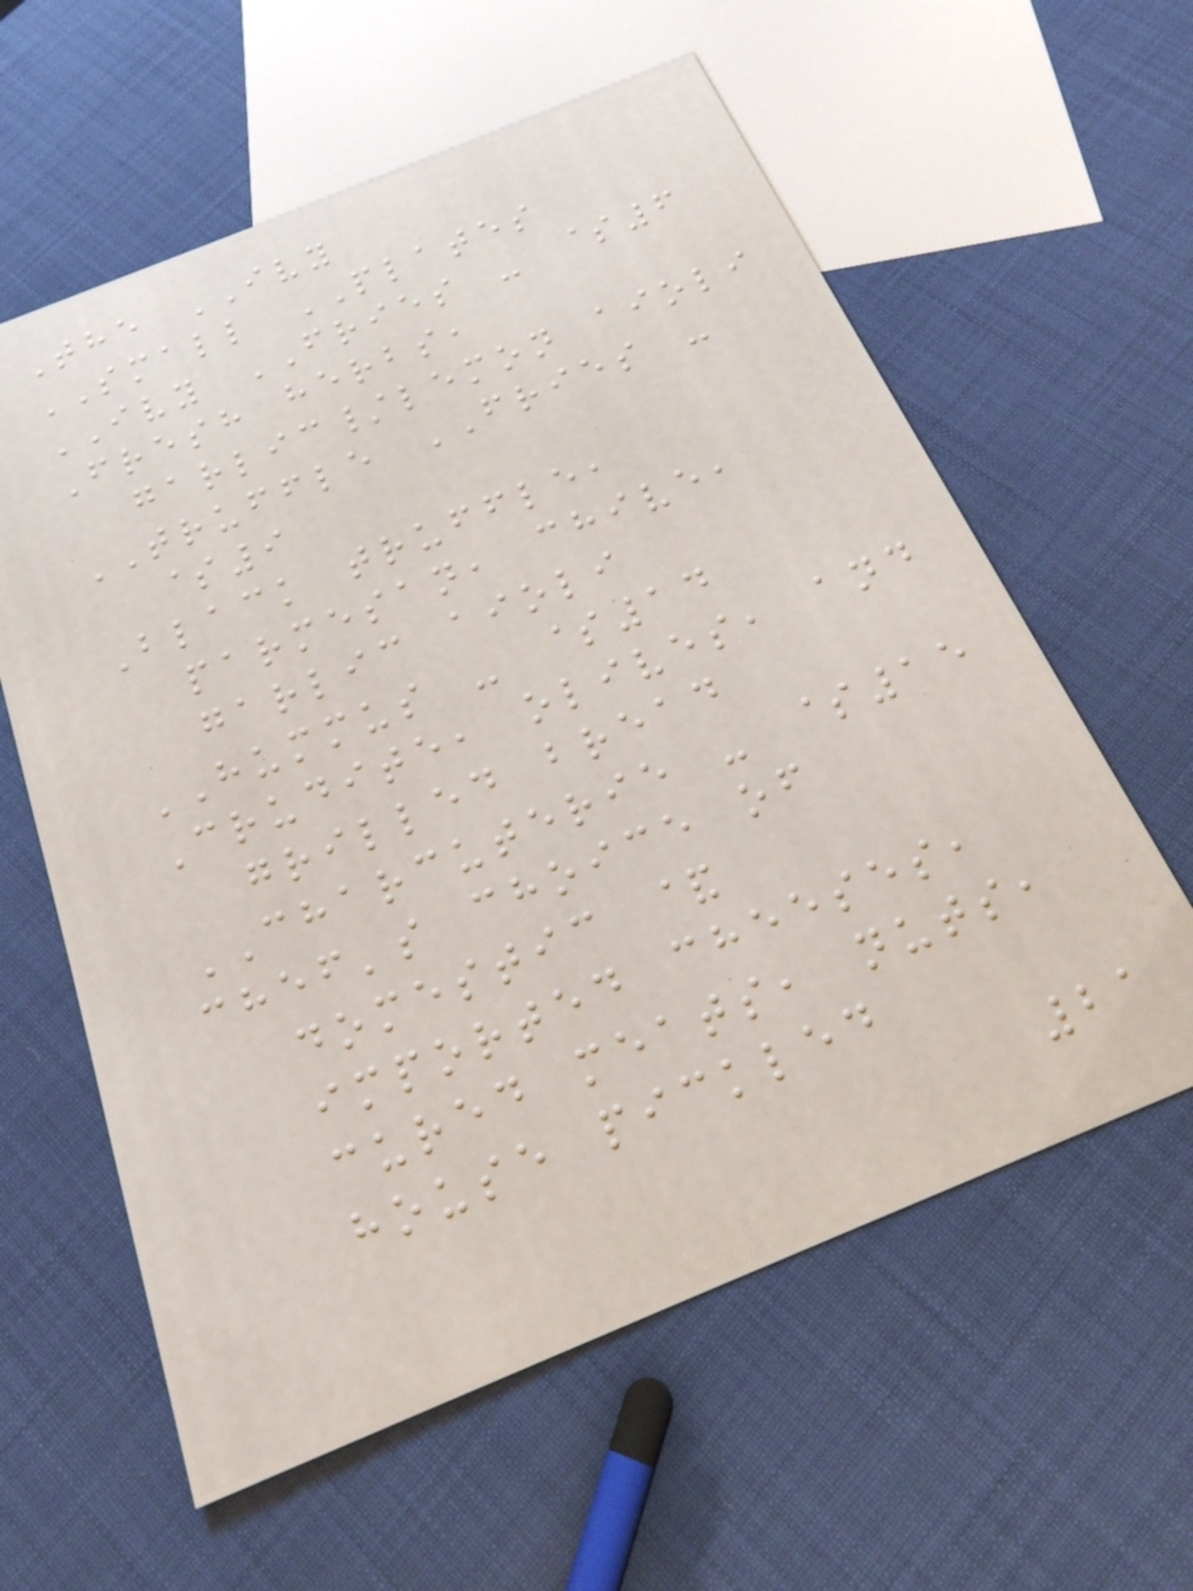The IVY
SMALL PLATES
IVY FRIES - $6
Fresh herbs,
garlic/lemon aioli
TRUFFLE FRIES -
$9
Black truffle,
parmesan, chive,
garlic aioli
HUMMUS - $14
Crudite, olives, and
grilled bread
CHARCUTERIE - $15
chef's choice of
domestic &
imported cheeses,
cured meats, nuts,
house pickled
21
